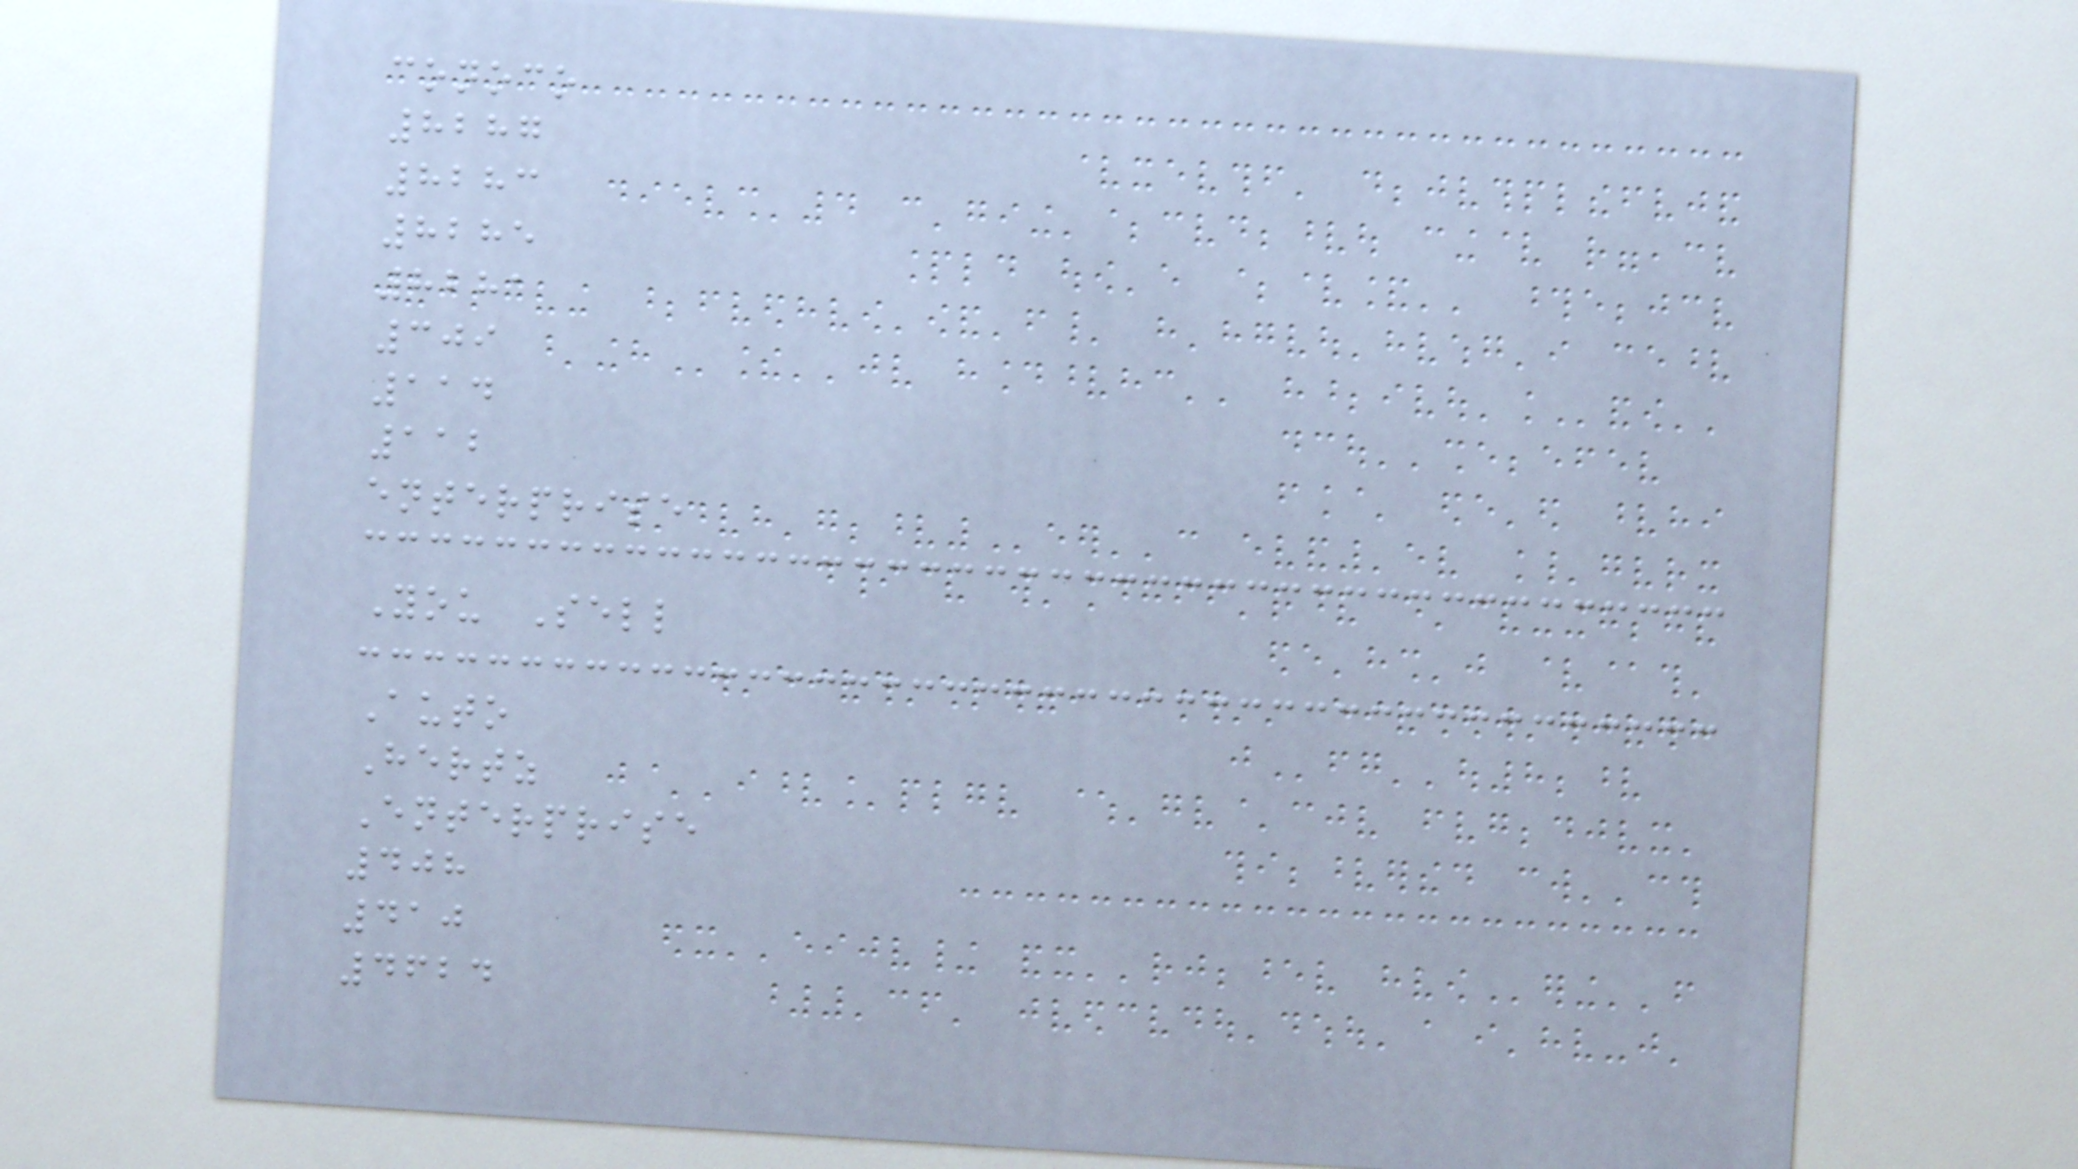conoco
8287
8283
8285
8281
309
114
112
enterprise
You Sell
Auto
Hertz
Enterprise
408
410
4624
